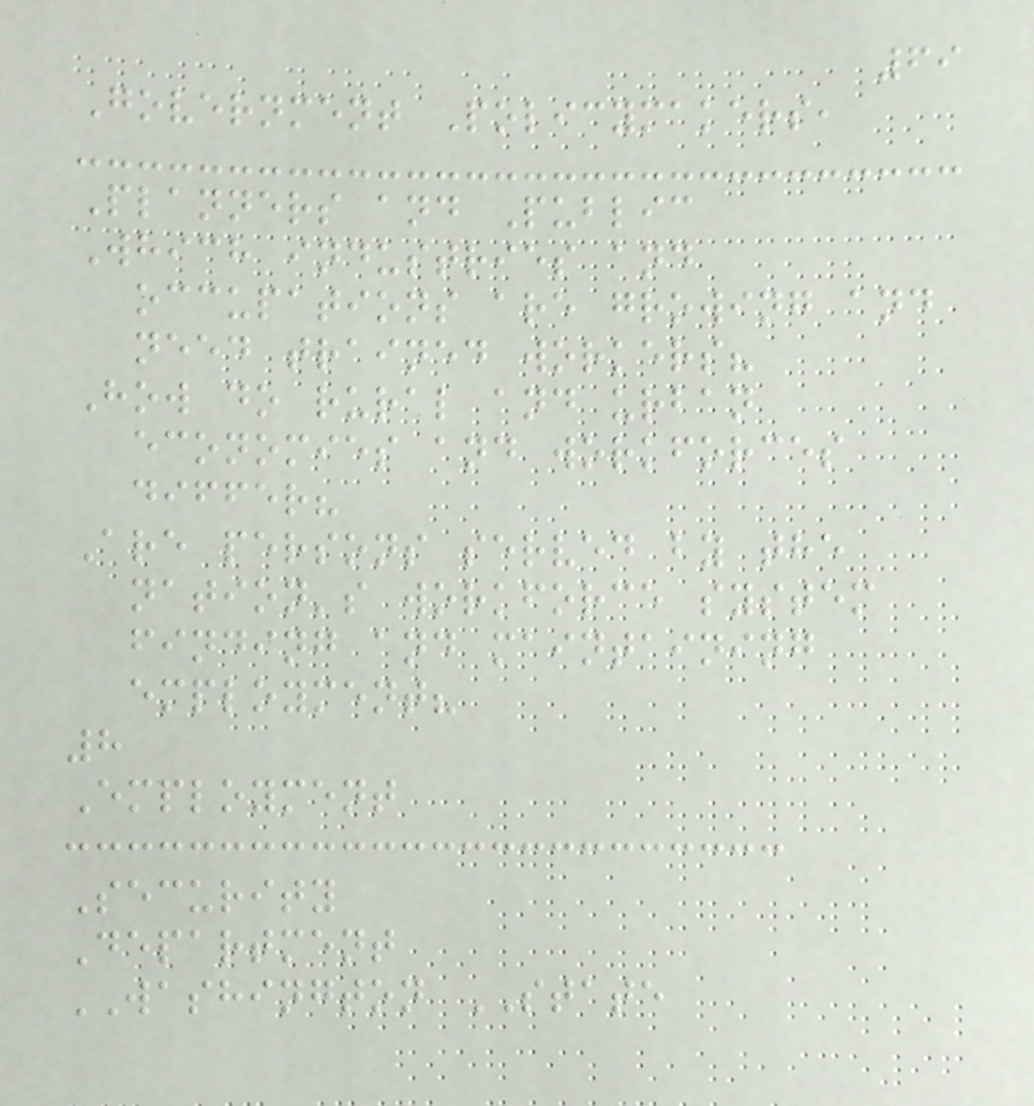69
Government Policymakers,
Planners and Public
Which industries and
occupations are growing and
need trained workers?
How do rural and urban
economies and workforces
differ?
Are persons served by the
nation's workforce system
finding and maintaining
employment?
8
Employment
Security
Department
WASHINGTON STATE
